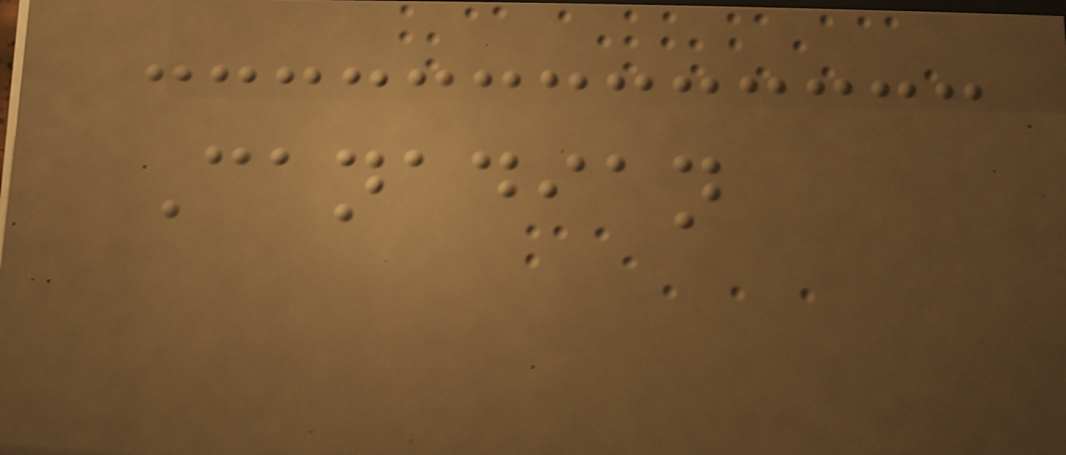Canadian
